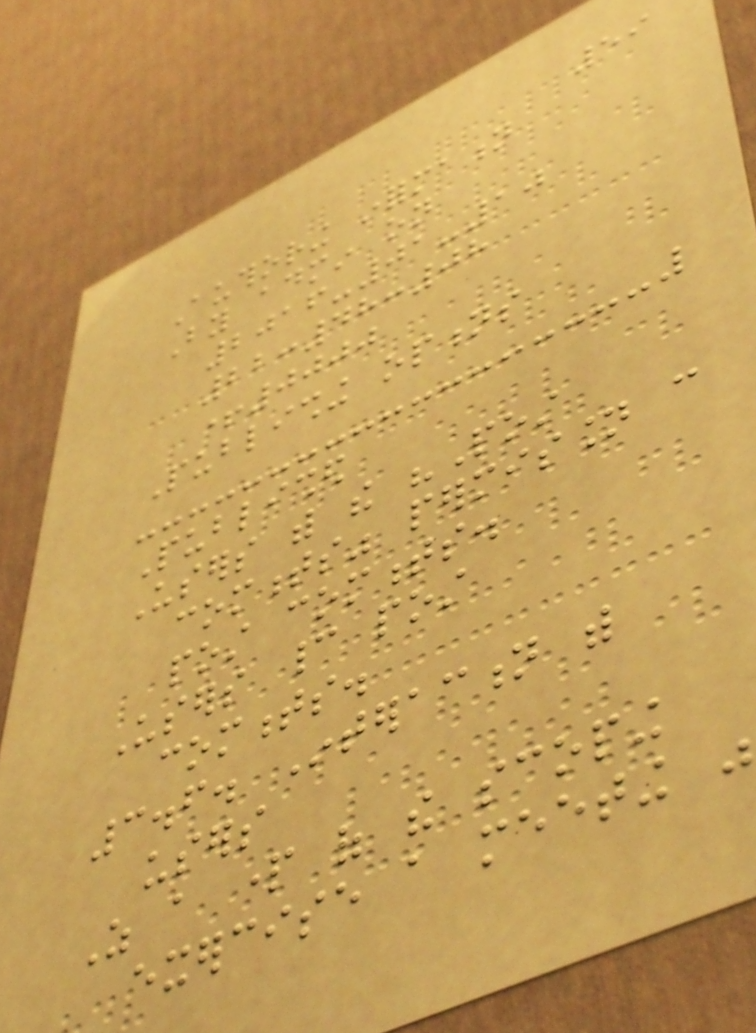59
Authoring information
By admin on
2016-01-10
22:48:08
+0000
Publishing options
Published
Users with the "Post
comments" permission can
post comments.
Users cannot post
comments.
3.6. Interaction with
users
As a part of the scoping
exercise a meeting was
